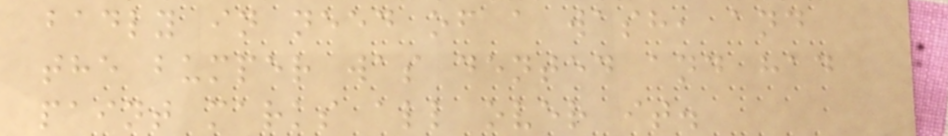badly in need of a wash, and
the bumper was dented and had
paint marks all over it.
